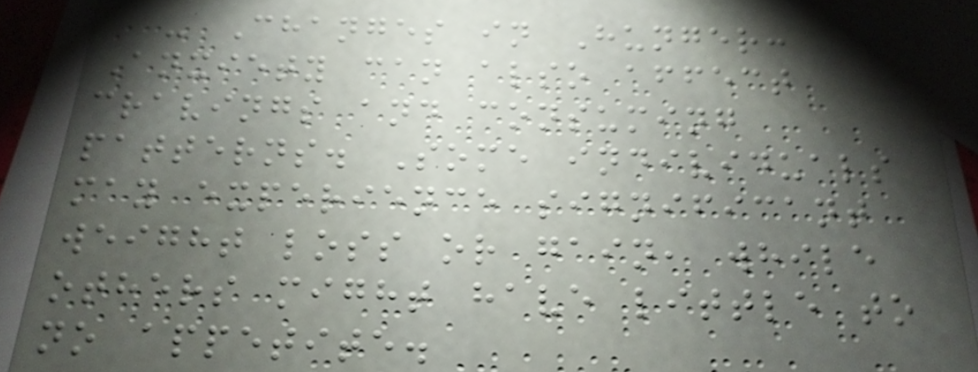- Changes in Hunger:
Anxiety can also affect
cravings and consuming
patterns. Some individuals
may experience significant
weight loss or gain, while
others might have little to
no appetite.
